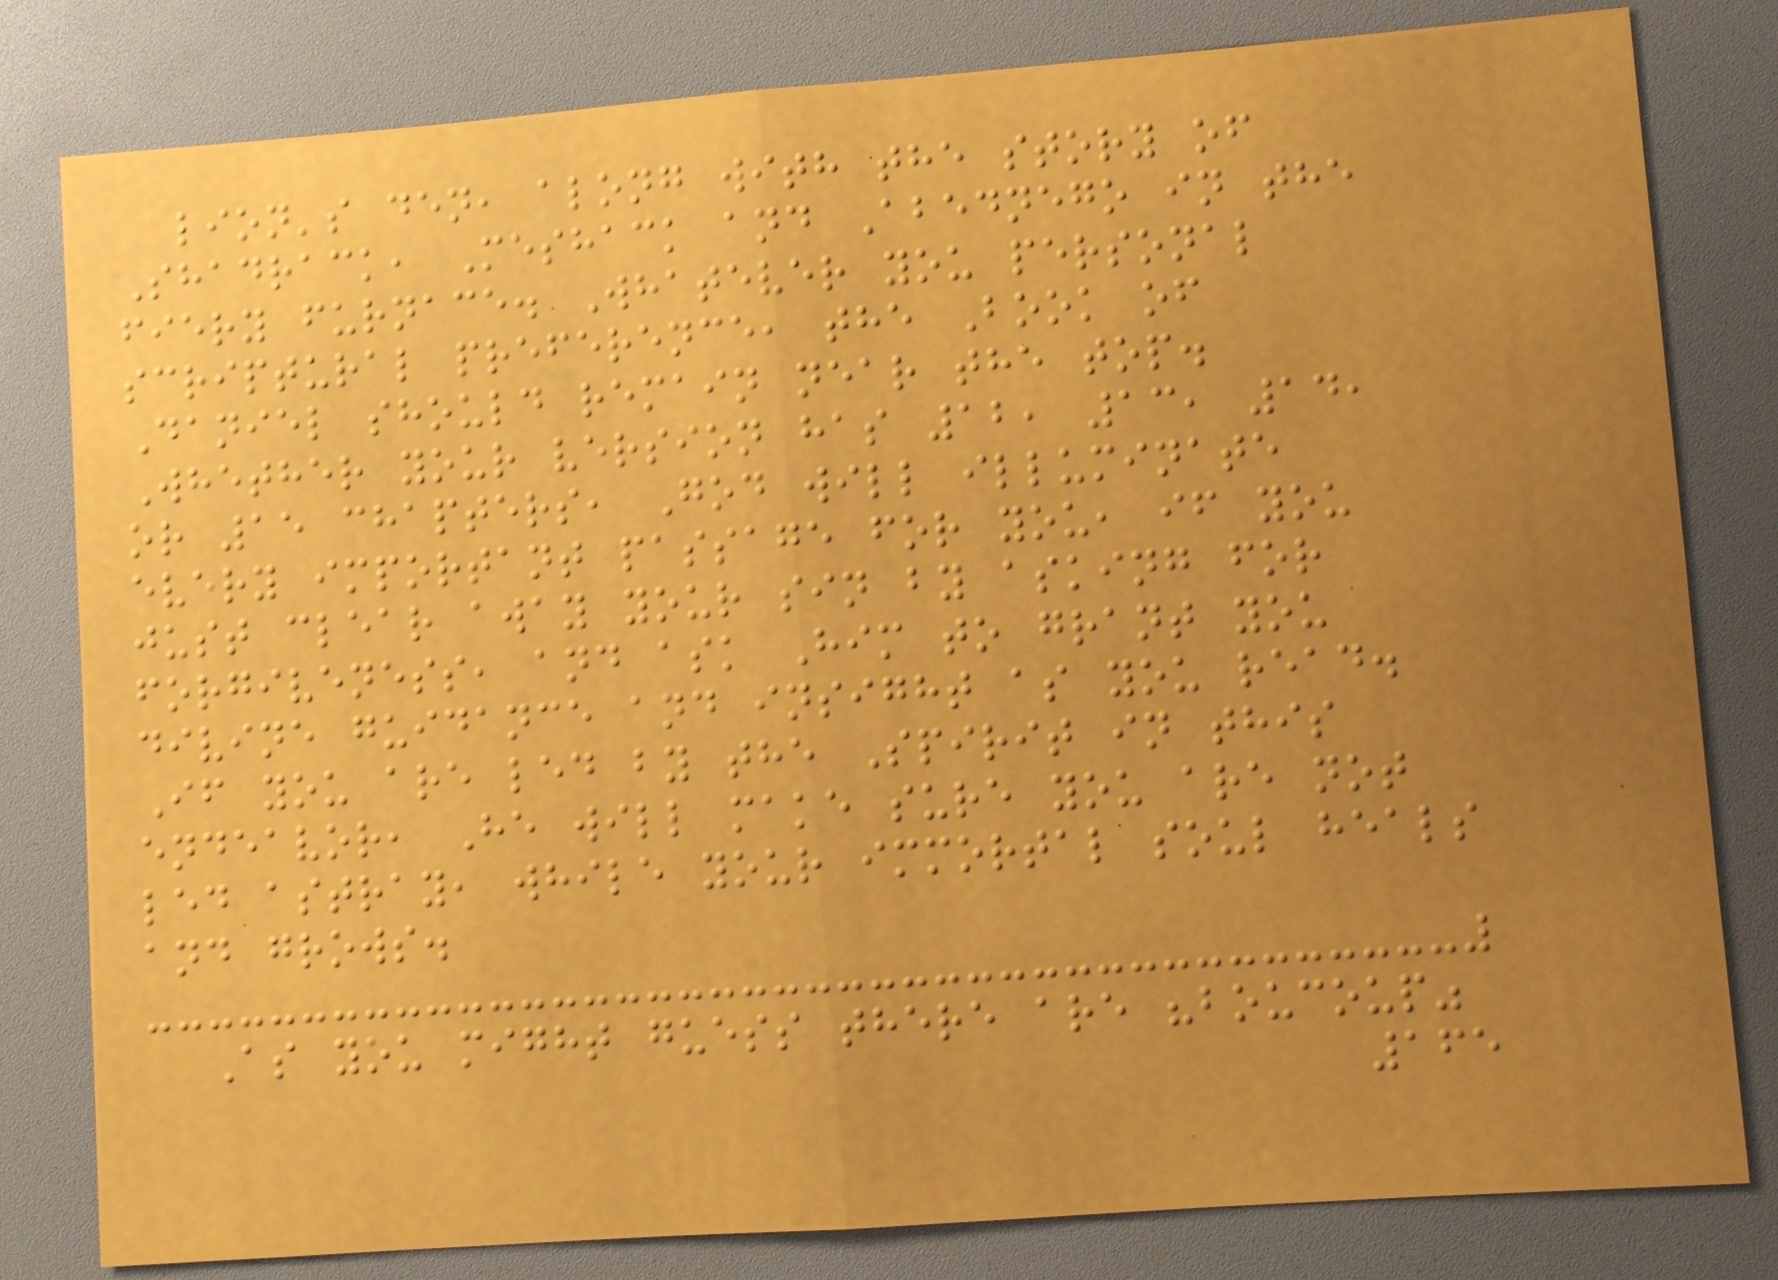lion's den, along with the story of
Shadrack, Meshack and Abednego in the
fiery furnace. Whatever you personal
scriptural preference, the Book of
Daniel should remain near the top.
Whether your version has 12, 13, 14,
or 15 chapters, God will illuminate
every important passage for you, if you
just clear away your sin by asking for
forgiveness, and ask Him to grant you
divine guidance and insight as you read.
If you are led by the Spirit in this
endeavor, He will make sure you are not
led astray, while your immortal soul heals
and grows.
As you might guess there are "boucoup"
165
